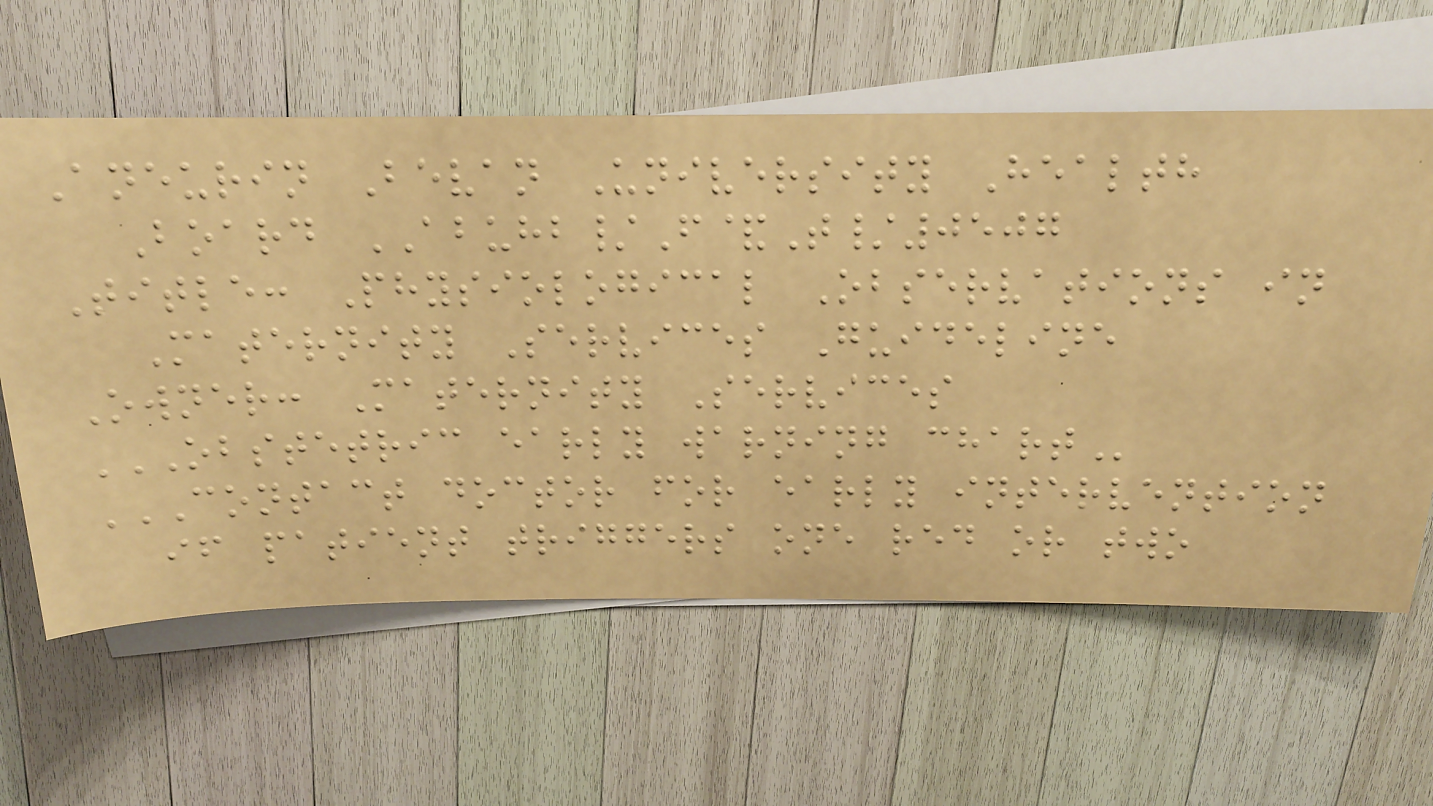Aneurin Bevan University Health
Board ABUHB/F&T/0507
Title: Physiological Observations in
Maternity Services Guideline
Owner: Maternity Services
OBSTETRIC EARLY WARNING CHART
CONTACT DOCTOR FOR EARLY INTERVENTION
IF PATIENT TRIGGERS ONE RED OR TWO
